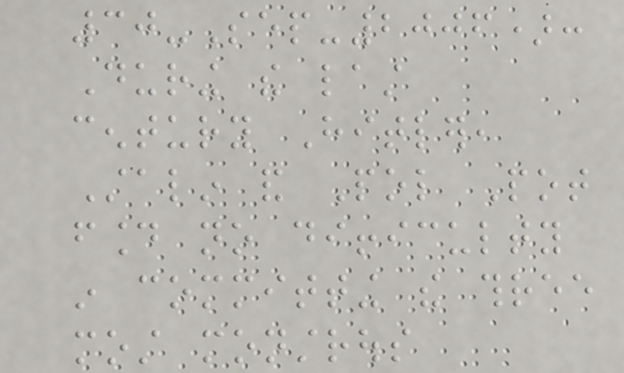30-Sep-2006):
During the last
century Hitler,
Stalin and Pol Pot
found no difficulty
in committing the three
most monstrous
